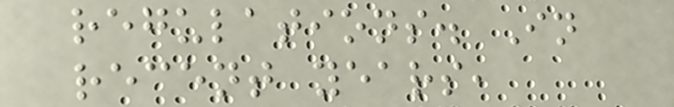regulations. In
recent years,
